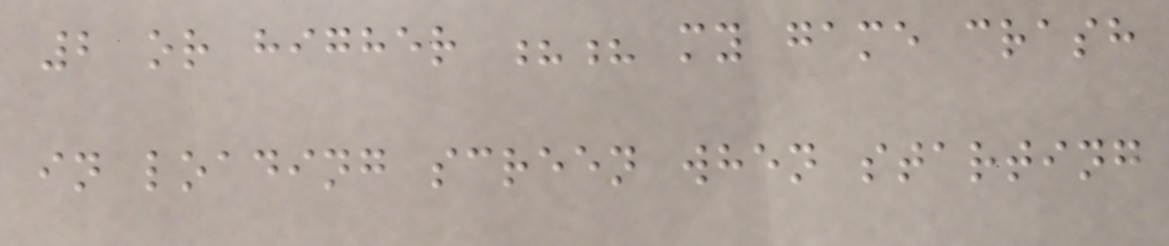2 or higher ?? my game crash
in loading screen when starting
